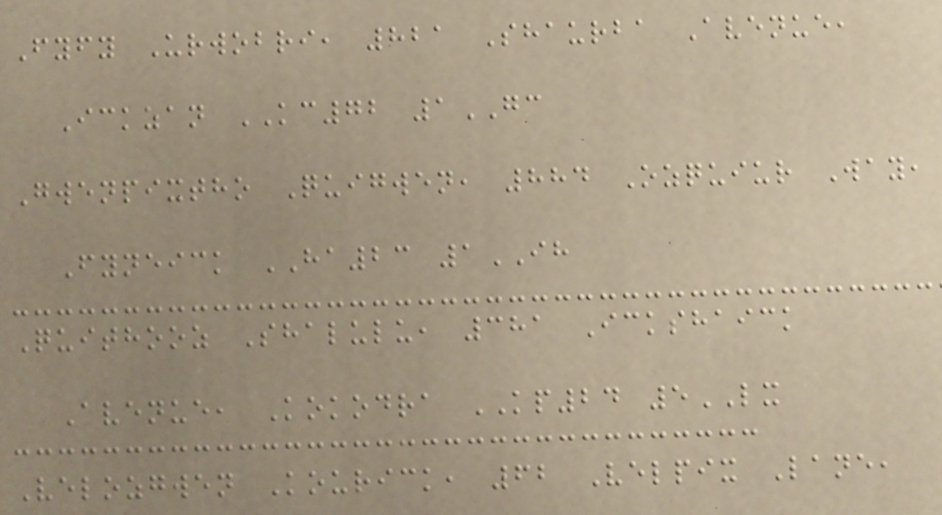Fyfy Urwobri, 821 Shaurba Avenue,
Ickzan KC72 1GC
Gwenpixtho Quigwen, 884 Ozquiur Way,
Fyneick HA23 1IH
Quithooz Shalulu, 381 Ickshaick
Avenue, Kokodra KP24 5LX
Velozgwen Kourick, 62 Velpix Lane,
